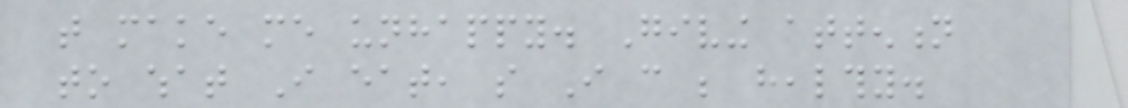that make me unhappy. Giving attention
to what I eat, so I can be healthy.
